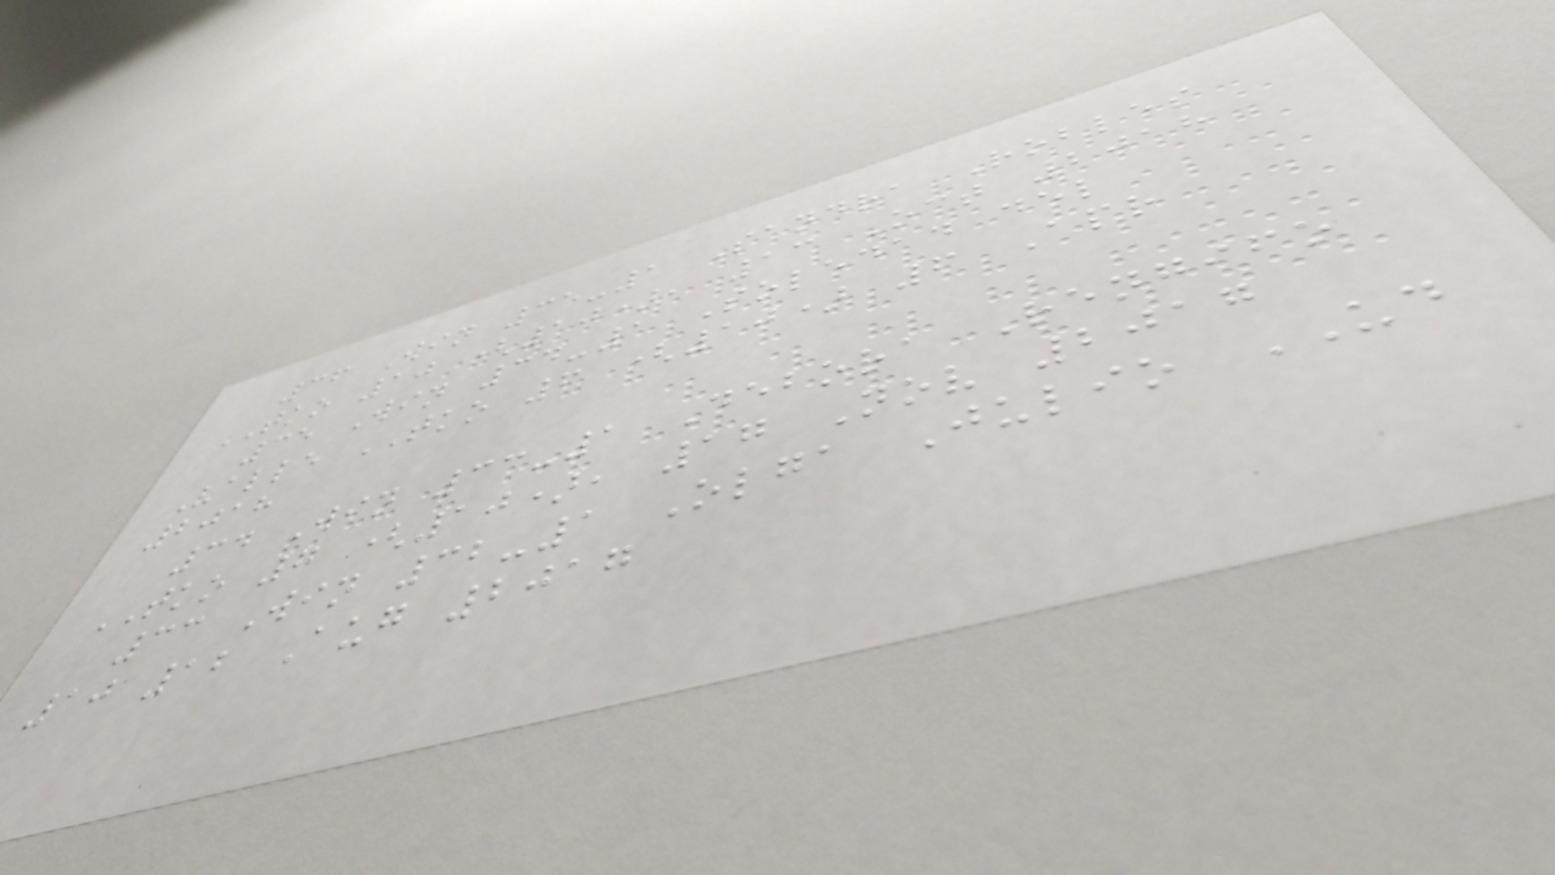36 Win 35-1 Sandra Robles
TKO 10 (10), 13 Oct 2018
35 Win 34-1 Soledad del
Valle TKO 6 (10) 6 Apr
2018
34 Win 33-1 Debora Rengifo
TKO 7 (10), 17 Nov 2017
33 Win 32-1 Olga Julio UD
10 12 Aug 2017
